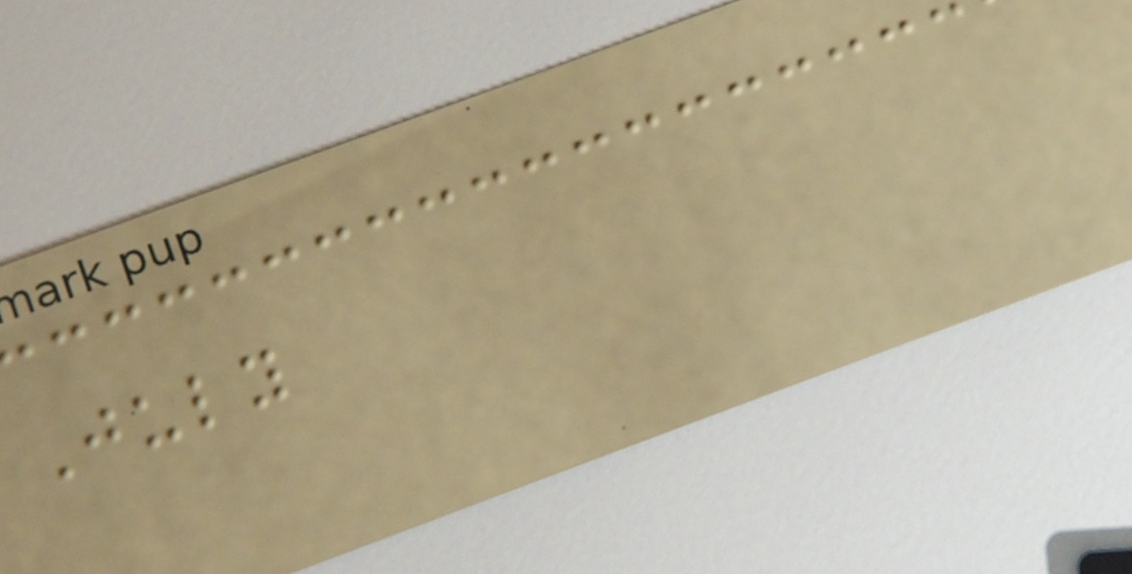July
